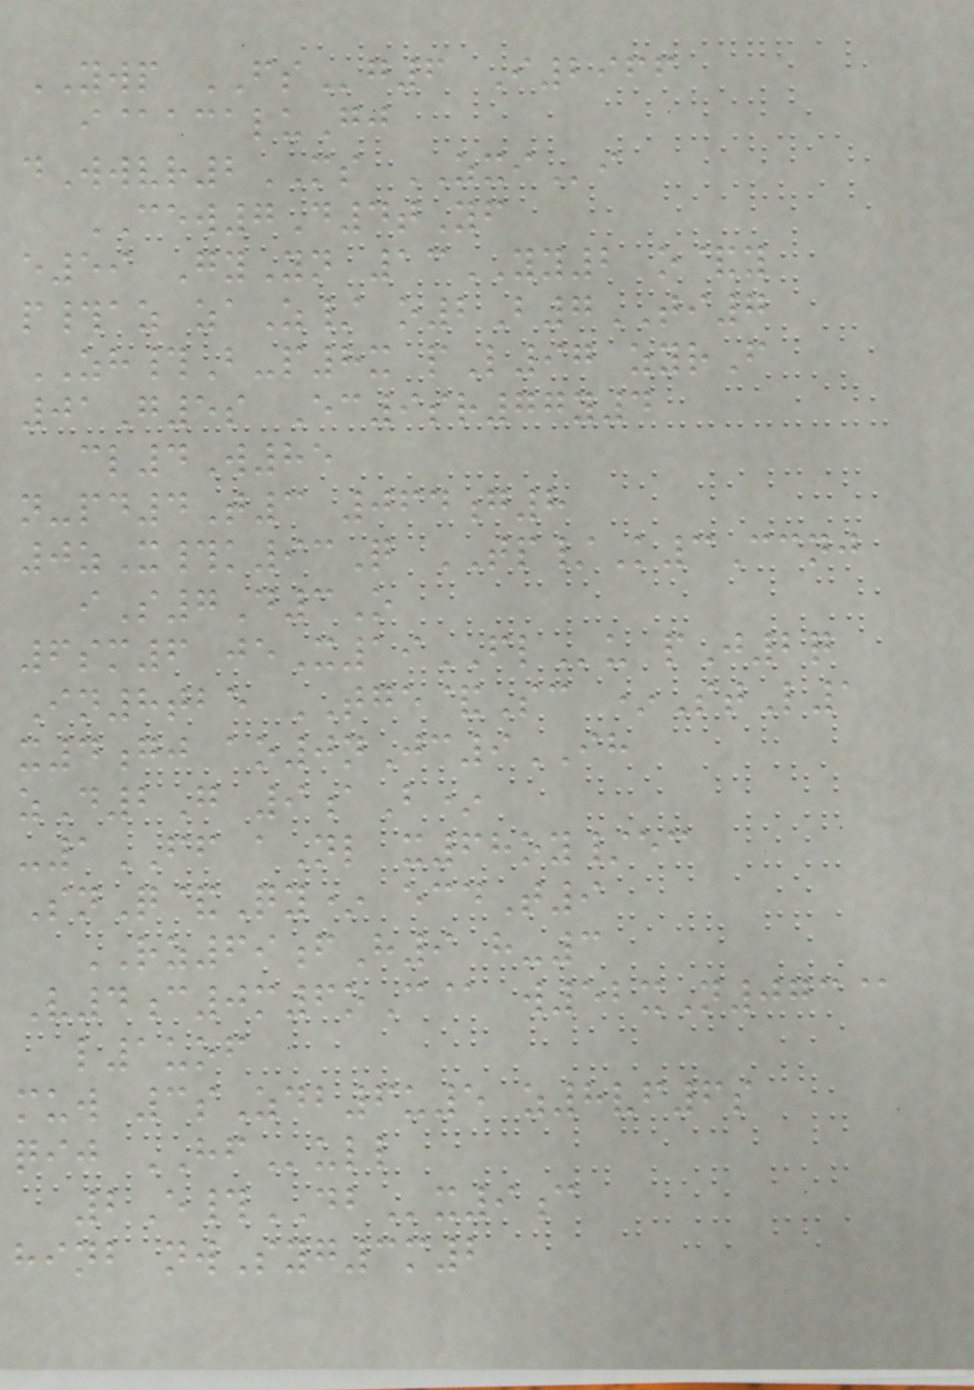YWP FSg6 I2966
i@acaluGj
dWwvr2MS ZXIi
CEW7D4tYf
e59 GyYn 13YY2 o&y
p#az zaZ/ o2B7TI7
ZH#B-p8x pL97 zyrF
01G5s Ec9sr77y4
cl4W85
n-pd4T3 064g8
0zX#k93Q TP/K3Ccnj
iS7D3O
6sm6 jeX19FLu pJ2q
In8tbe TGE&Sc *StL1
x4gj ao0nJc9IH
zD2G 9aB*
-1FF aNl x68oy/ec
SnQ&Qy* ecdT9
RZ69fH9 h-3
V4c0m6oC@ w52xN073@
l1uof
muw 3sZdb6u5 z8vf6s
qij HFull
2E#DBx9c
hinb nwSyg3m2
